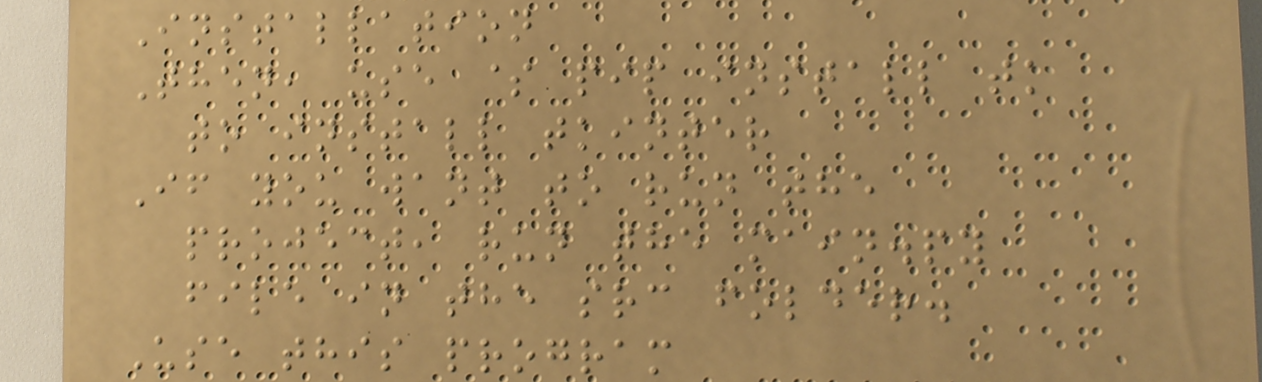Installation
Then, use $ pip install tk
to install tkinter
If you want to run the
project, run the main.py
file in the src folder.
Use this program
